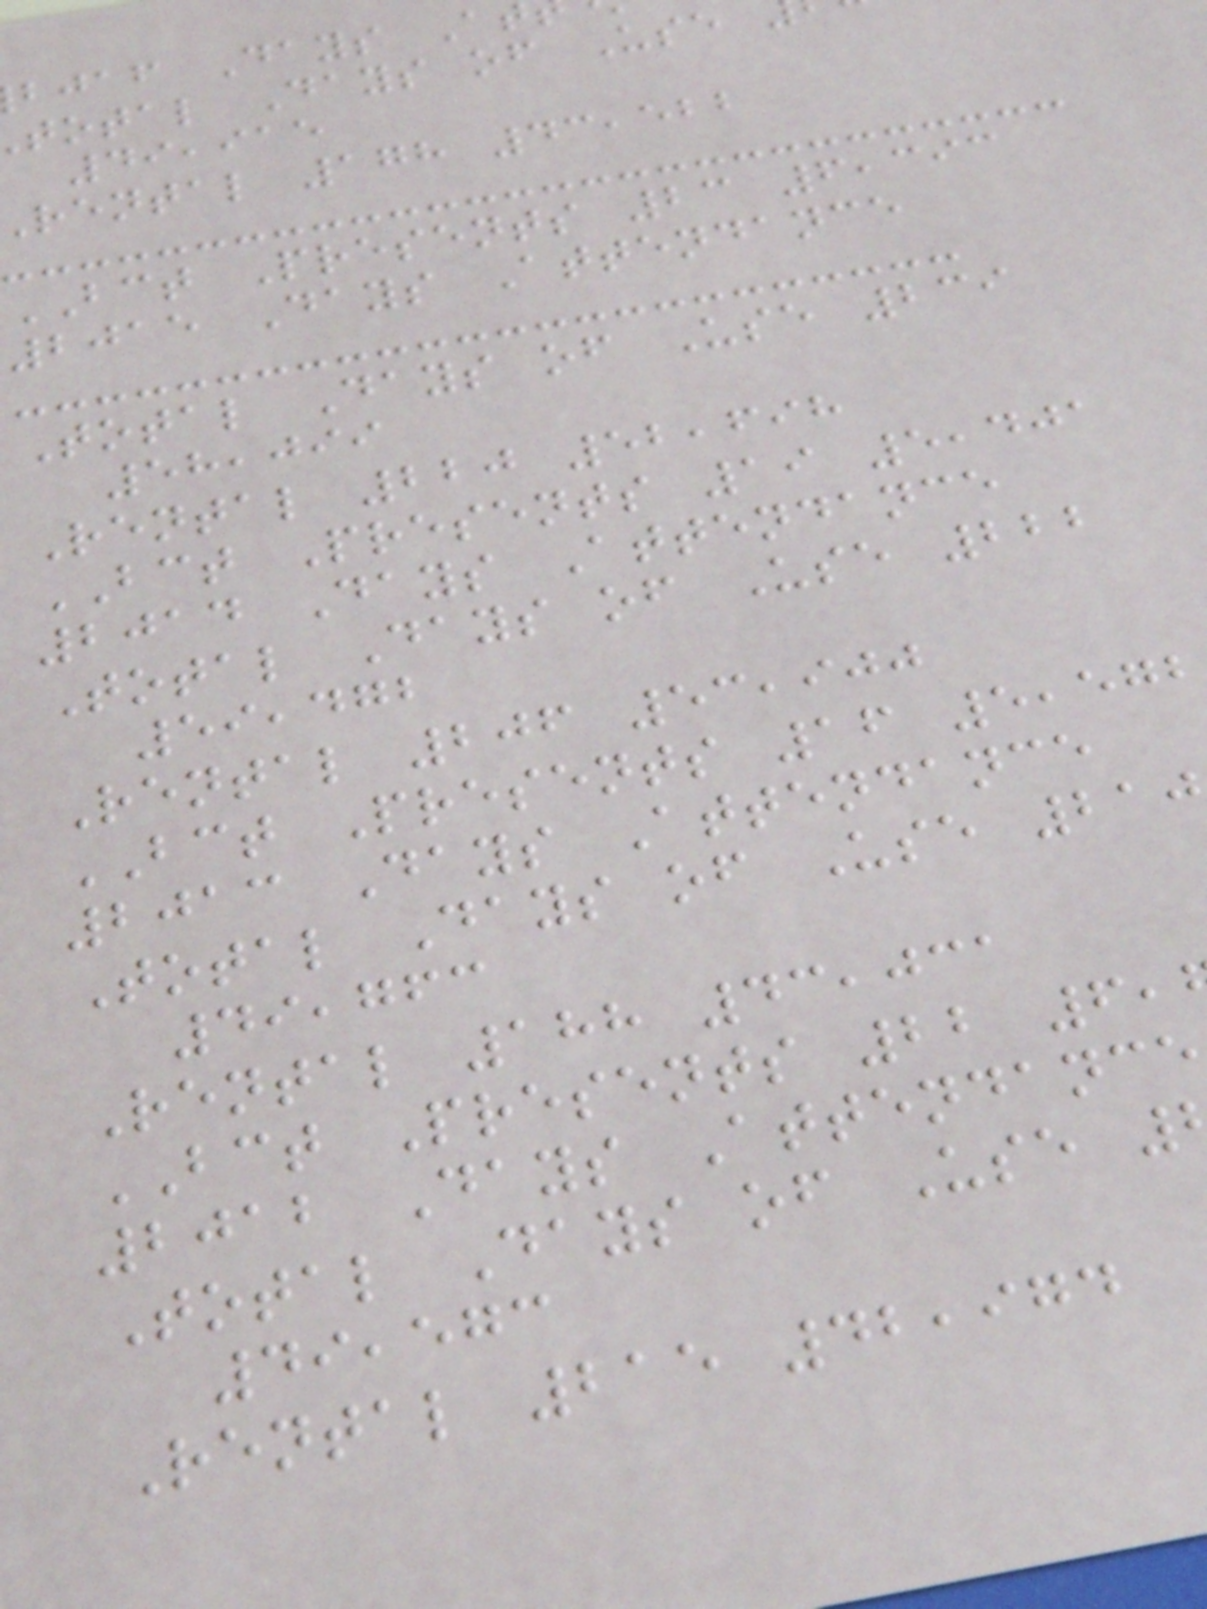bjaf Days A
total Days of Use
49,915
rental 178 43,522
BCT Presents 23 6,393
2015 Days Attendance
Total Days of Use 239
58,099
Rental 220 52,698
BCT Presents 19 5,401
2014 Days Attendance
Total Days of Use 222
59,472
Rental 206 53,900
BCT Presents 16 5,57
2013 Days Attendance
Total Days of Use 210
49,763
Rental 188 43,031
BCT Presents 22 6,
2012 Days Attendance
Total Days of Use
49,573
Rental 215 42,974
